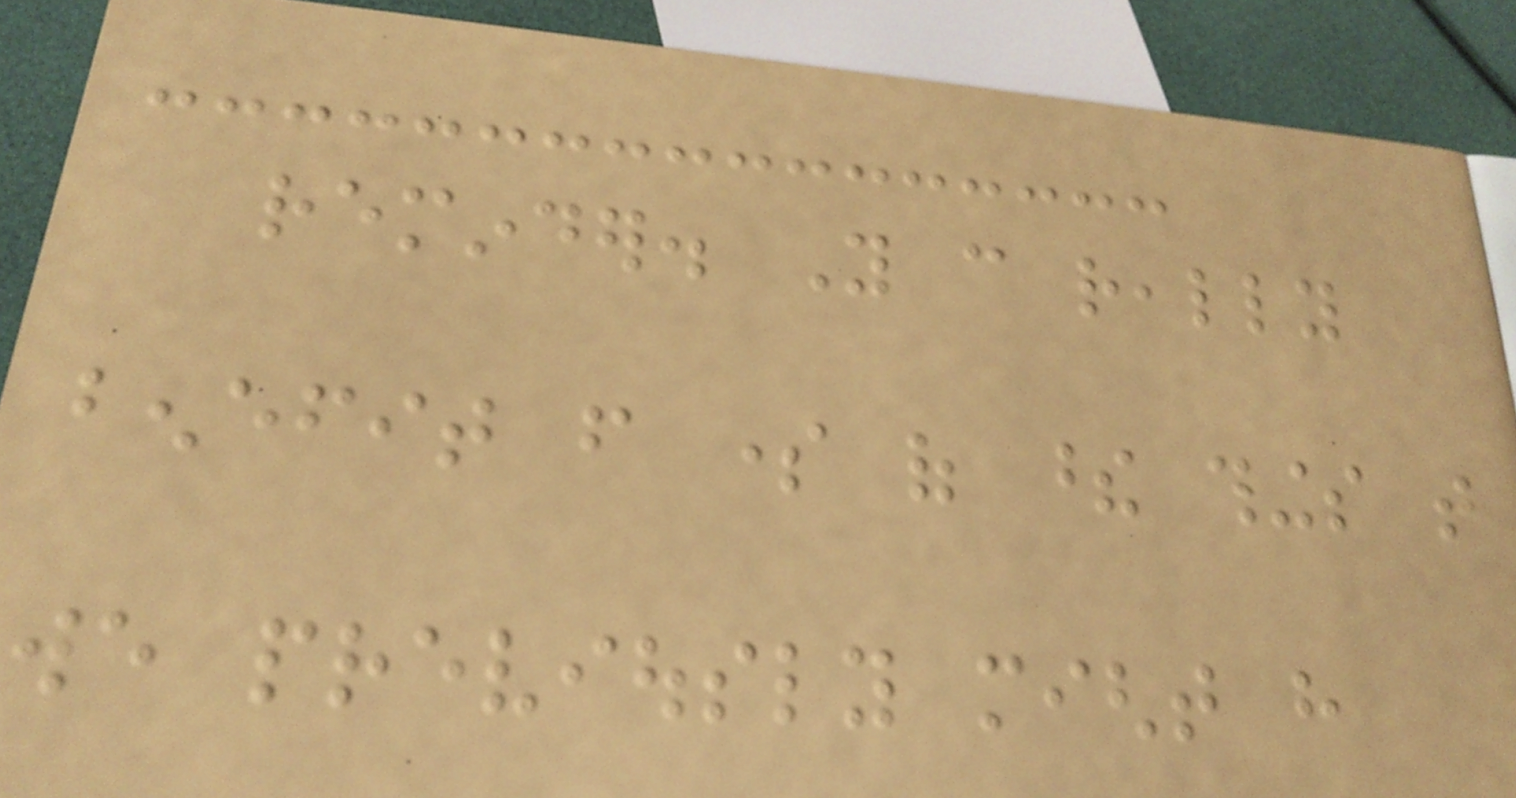reminder. You can really
benefit from some of these things that
we previously might have
